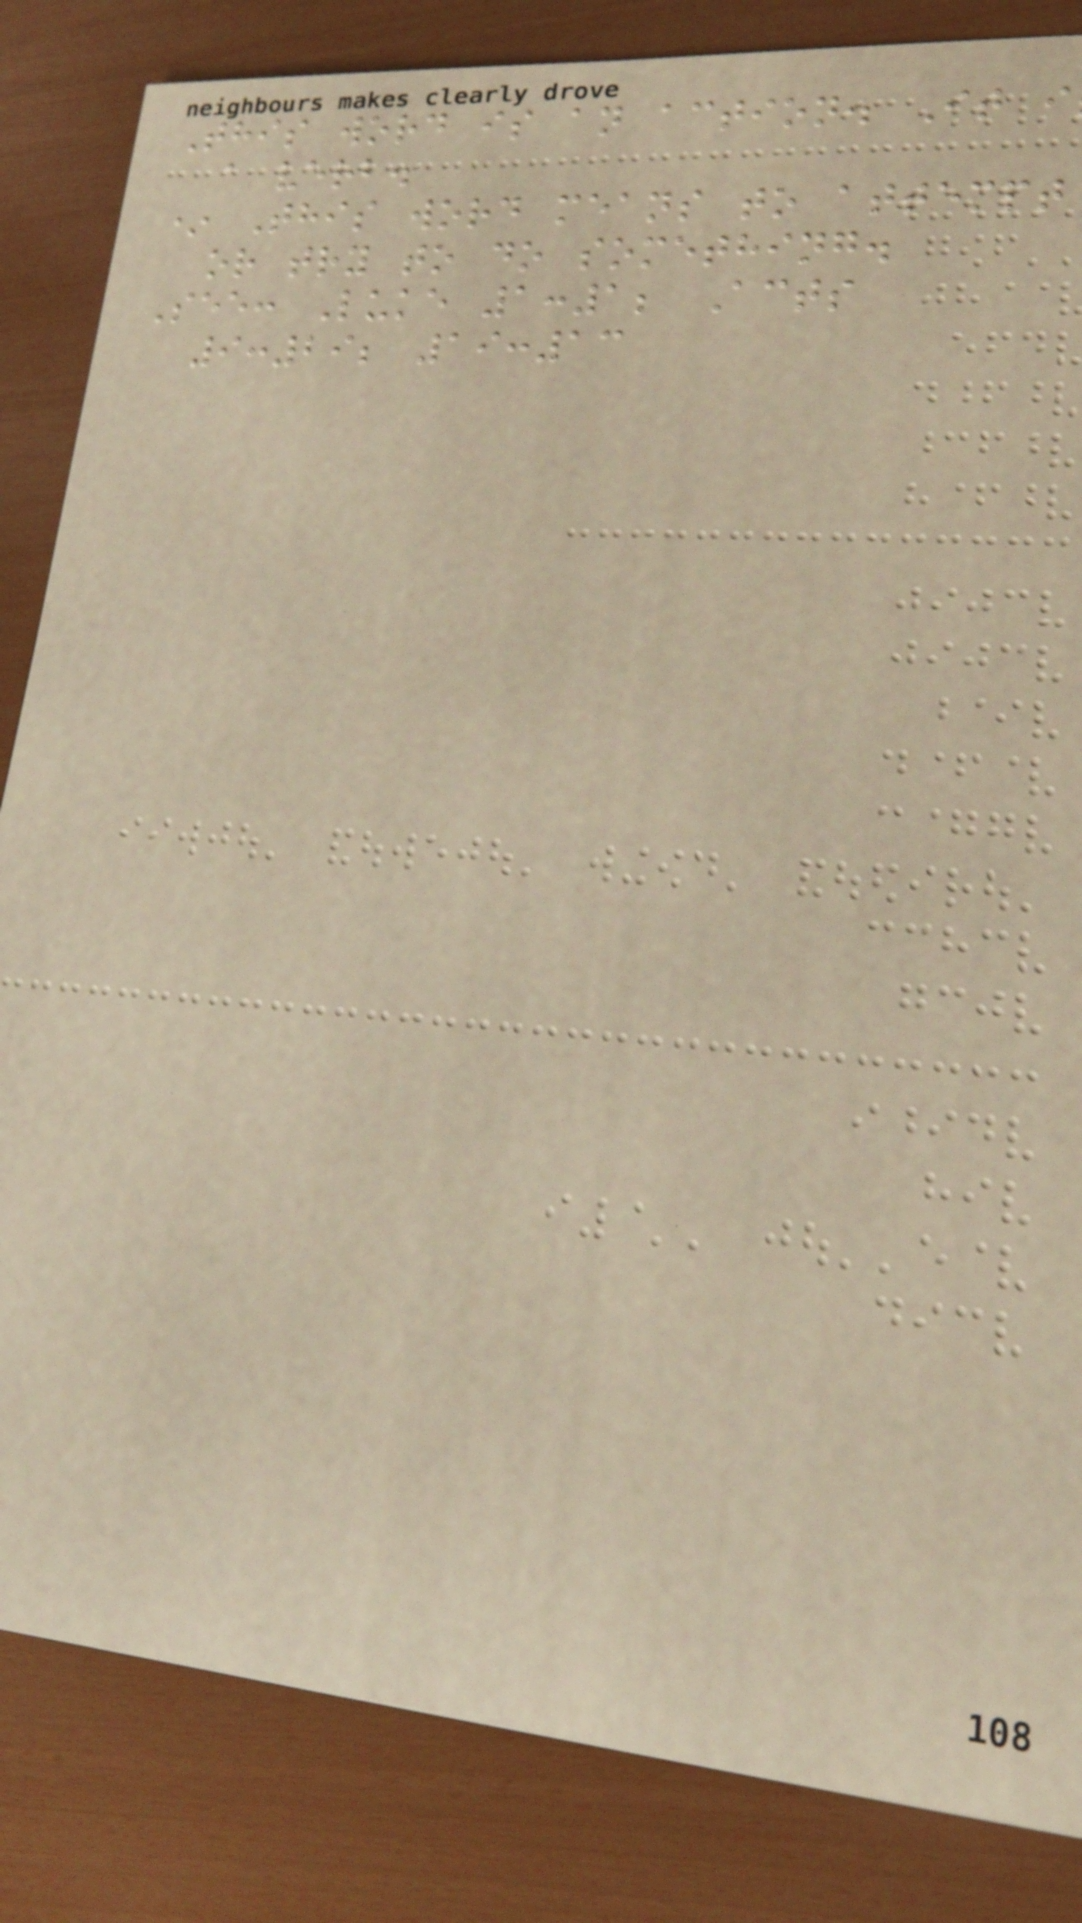This word is an action. It i
a verb.
* This word means to attempt
or try to do something.
See: Luke 1:1; Acts
9:29; 19:13
